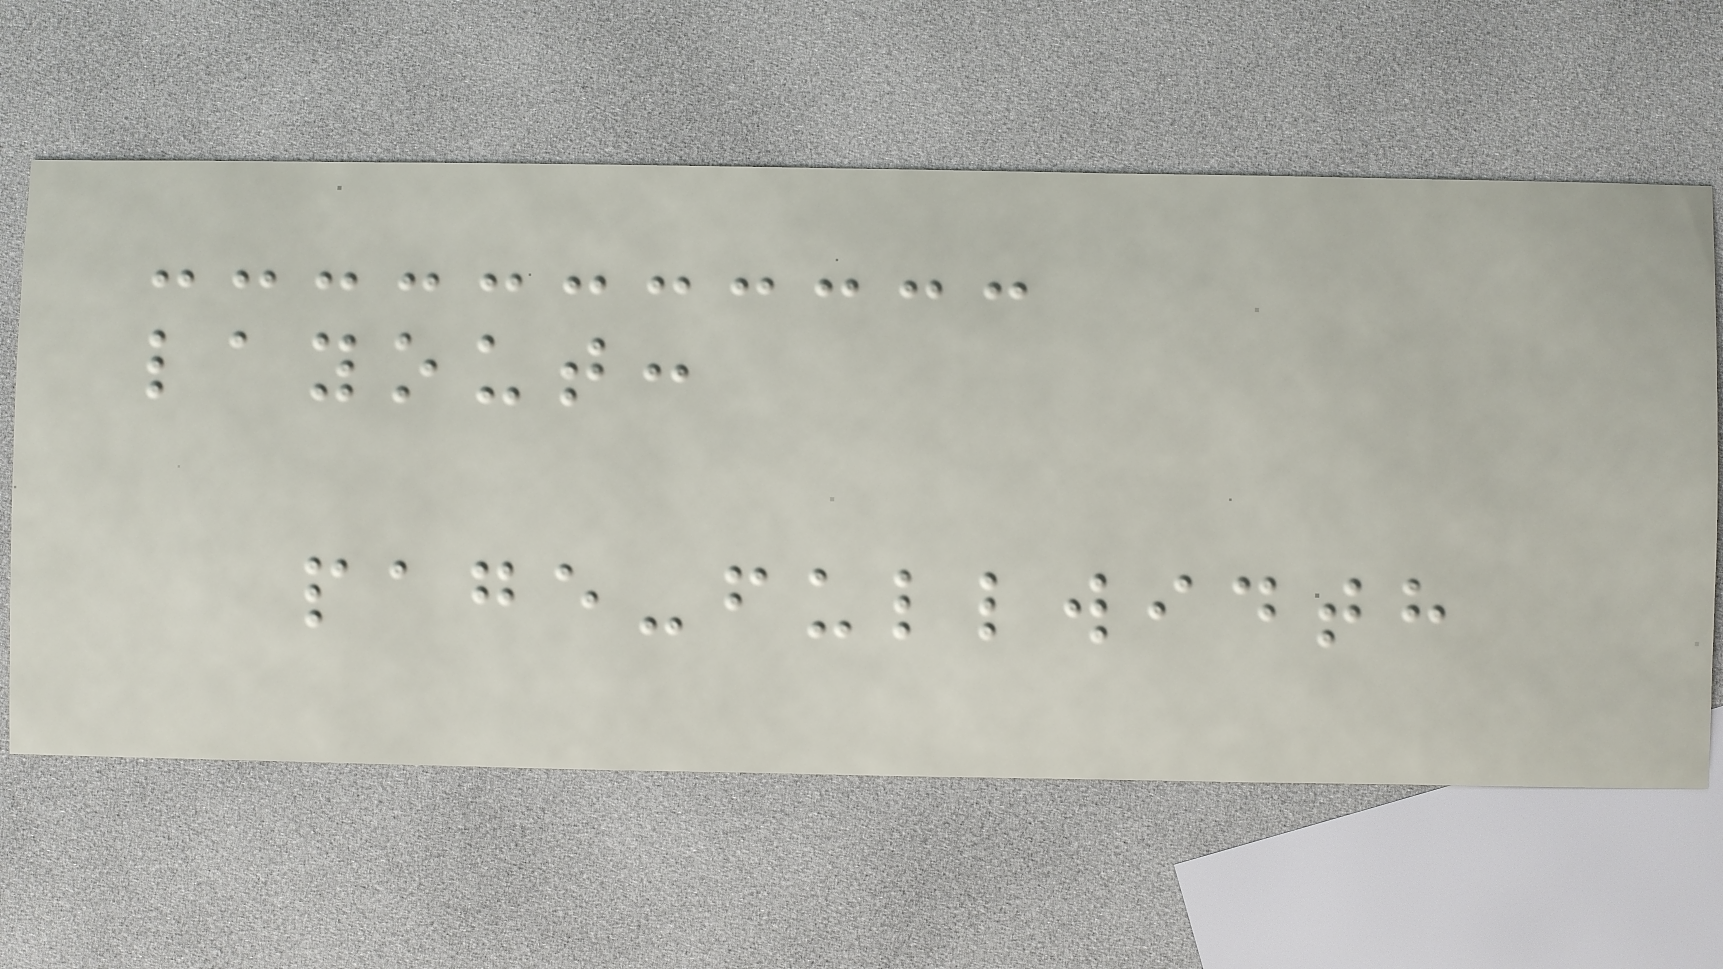layout:
page-fullwidth
